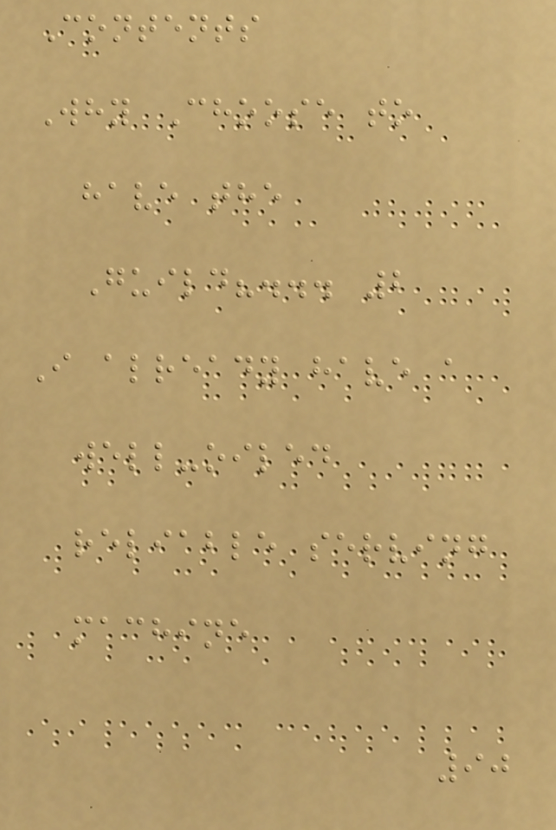Contents
Why Choose to
have the
Guild?... 2
I already have a
well-oiled
reliable serving
machine
90
